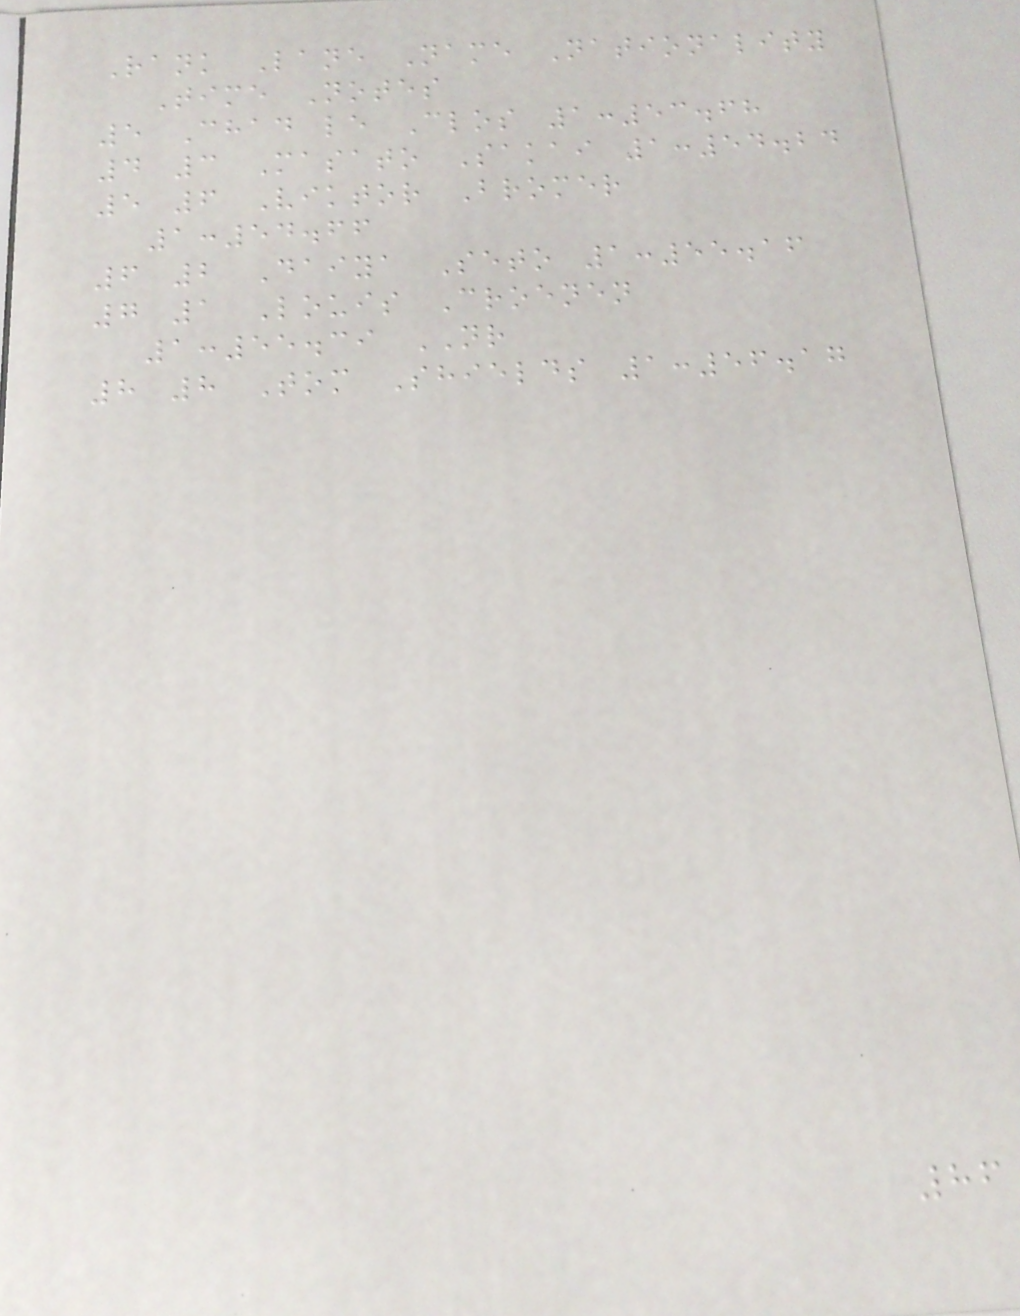Rank Lane Name Nationality
Time Notes
5 Chad le Clos 1:53.68
4 3 Masato Sakai 1:54.24
5 6 Viktor Bromer
1:54.66
6 2 Daiya Seto 1:55.16
7 1 Louis Croenen
1:55.39 NR
8 8 Tom Shields 1:56.17
86
